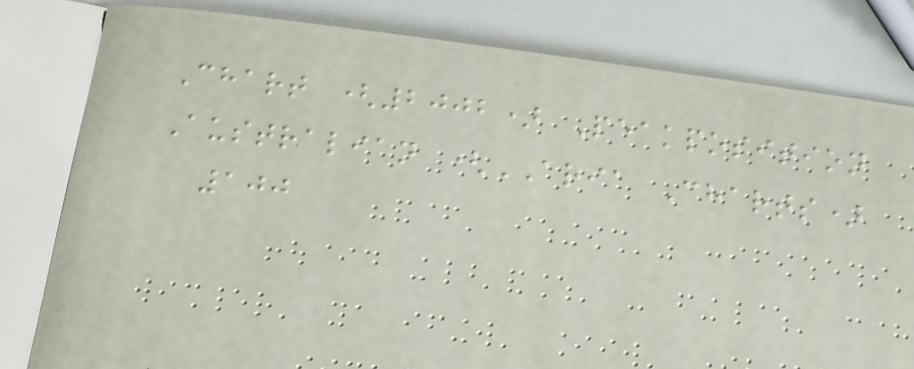Chart (2002) Peakposition
Australian (ARIA Charts)
100
